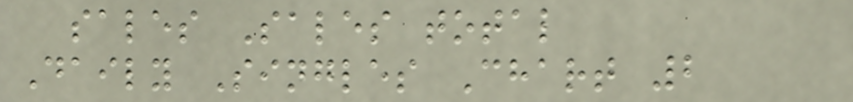sales Sales total
Daily Singles Chart 2
